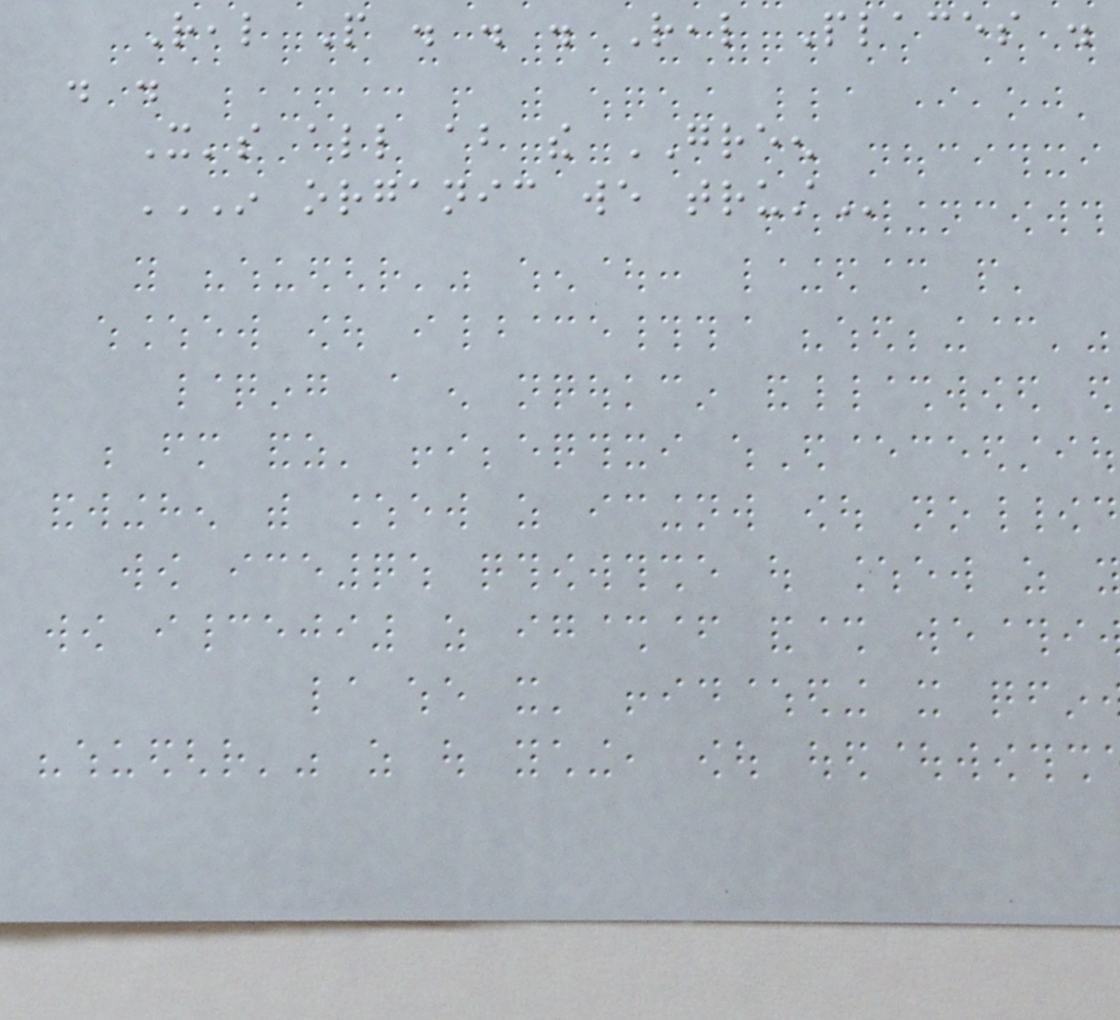Real People . . . Real Places .
. .
It's all about the GREEN
IN ORGANIC WE TRUST
